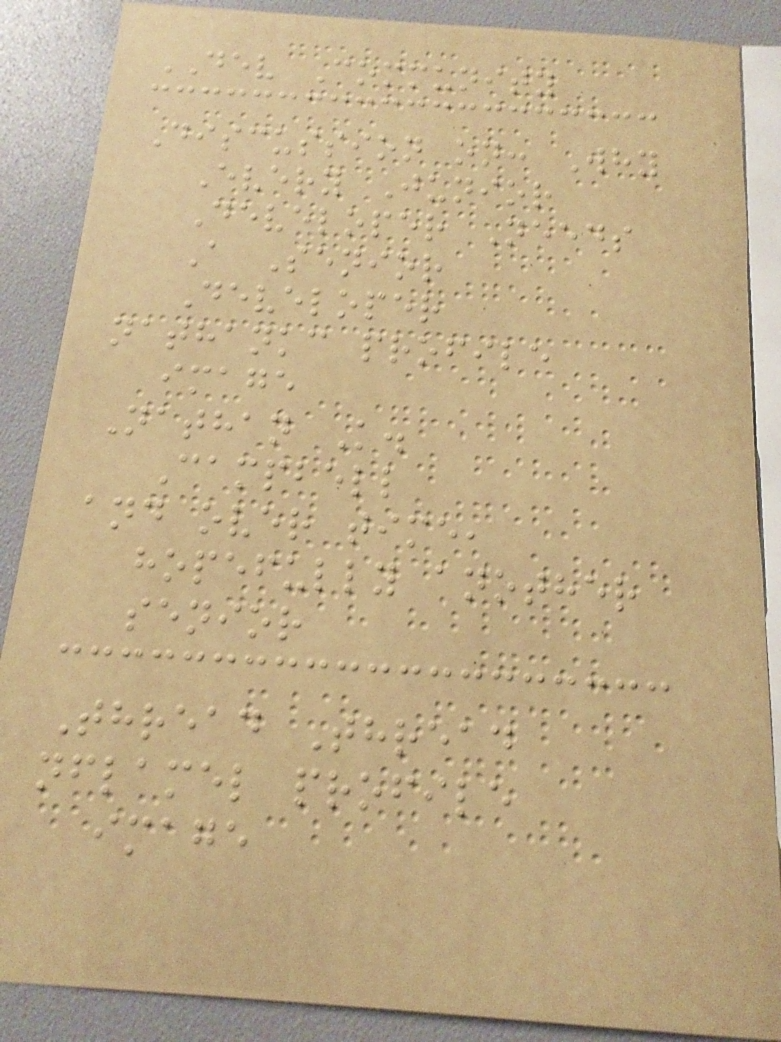DEV Community
Discussion on: Why
Every Junior
Developer Needs
A Senior
Developer
nathankc profile
image
Nathan K.
Campbell
and over time,
hopefully another
senior
Thread Thread
nflamel profile
image
